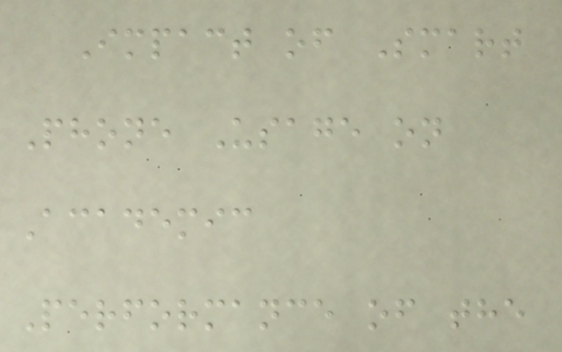Impact of Smart
Phone Usage on
Academic
Performance of the
